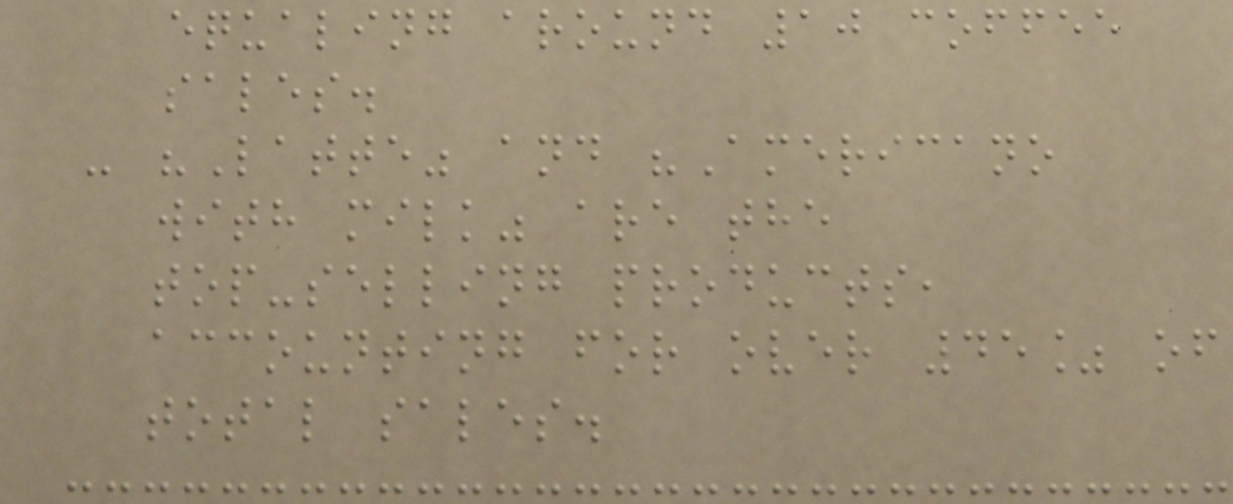equaling around 10 coffee
sales.
- "Latte" and "Americano
with milk" are the
top-selling products,
accounting for over 45% of
total sales.
